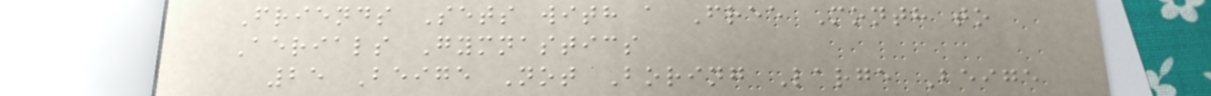Friends Sets with a Free Month to
Aerials Gymnastics
25 Beige Not Boring Large Beige
